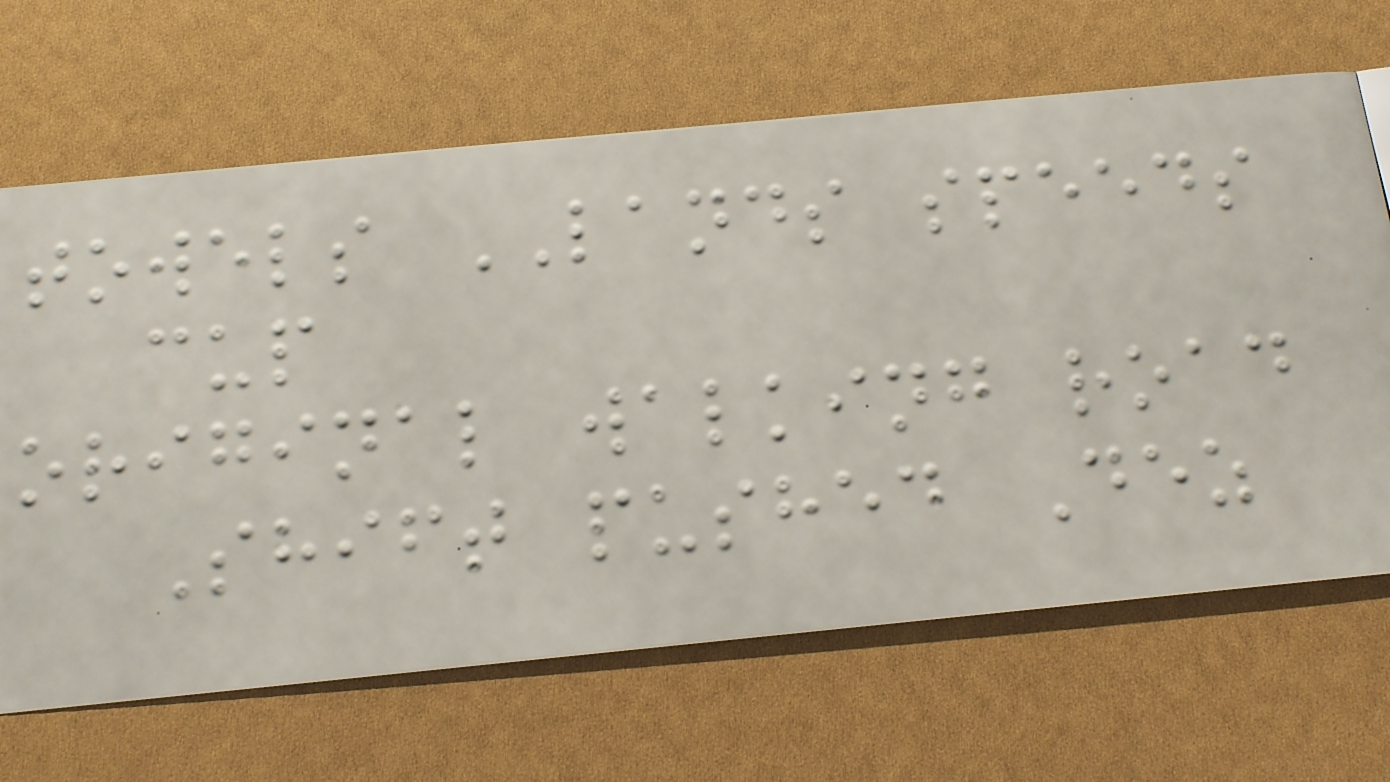towels LANDS speeds
cup
original walking road
Shift pushed Dez
